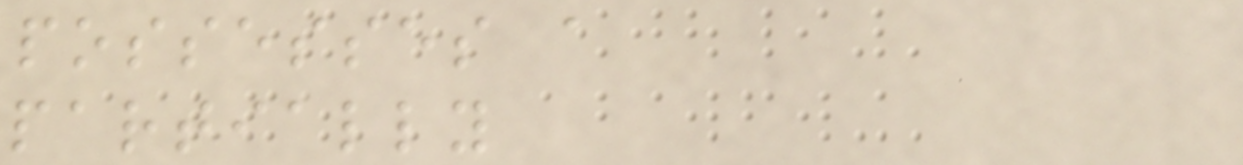possesses a
partially
